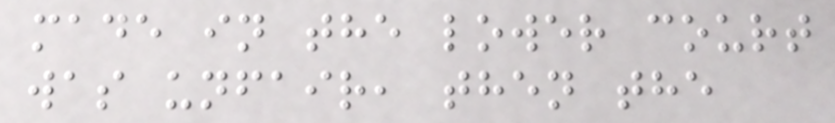made in the lower court
was unfair, then the
